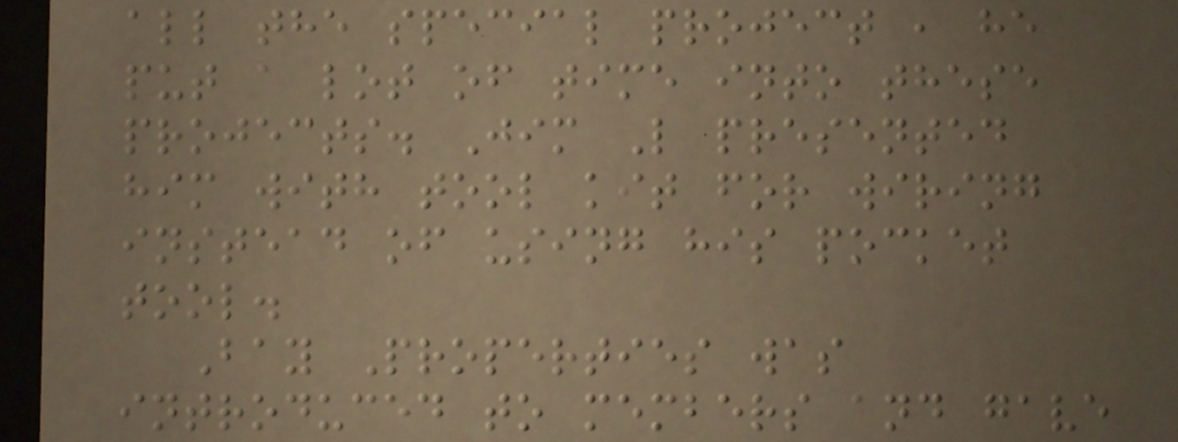all the special project , he
put a lot of time into these
projects. Jim L presented
him with tool kit for wiring
instead of using his pocket
tool.
Bay Properties was
introduced to members and gave
